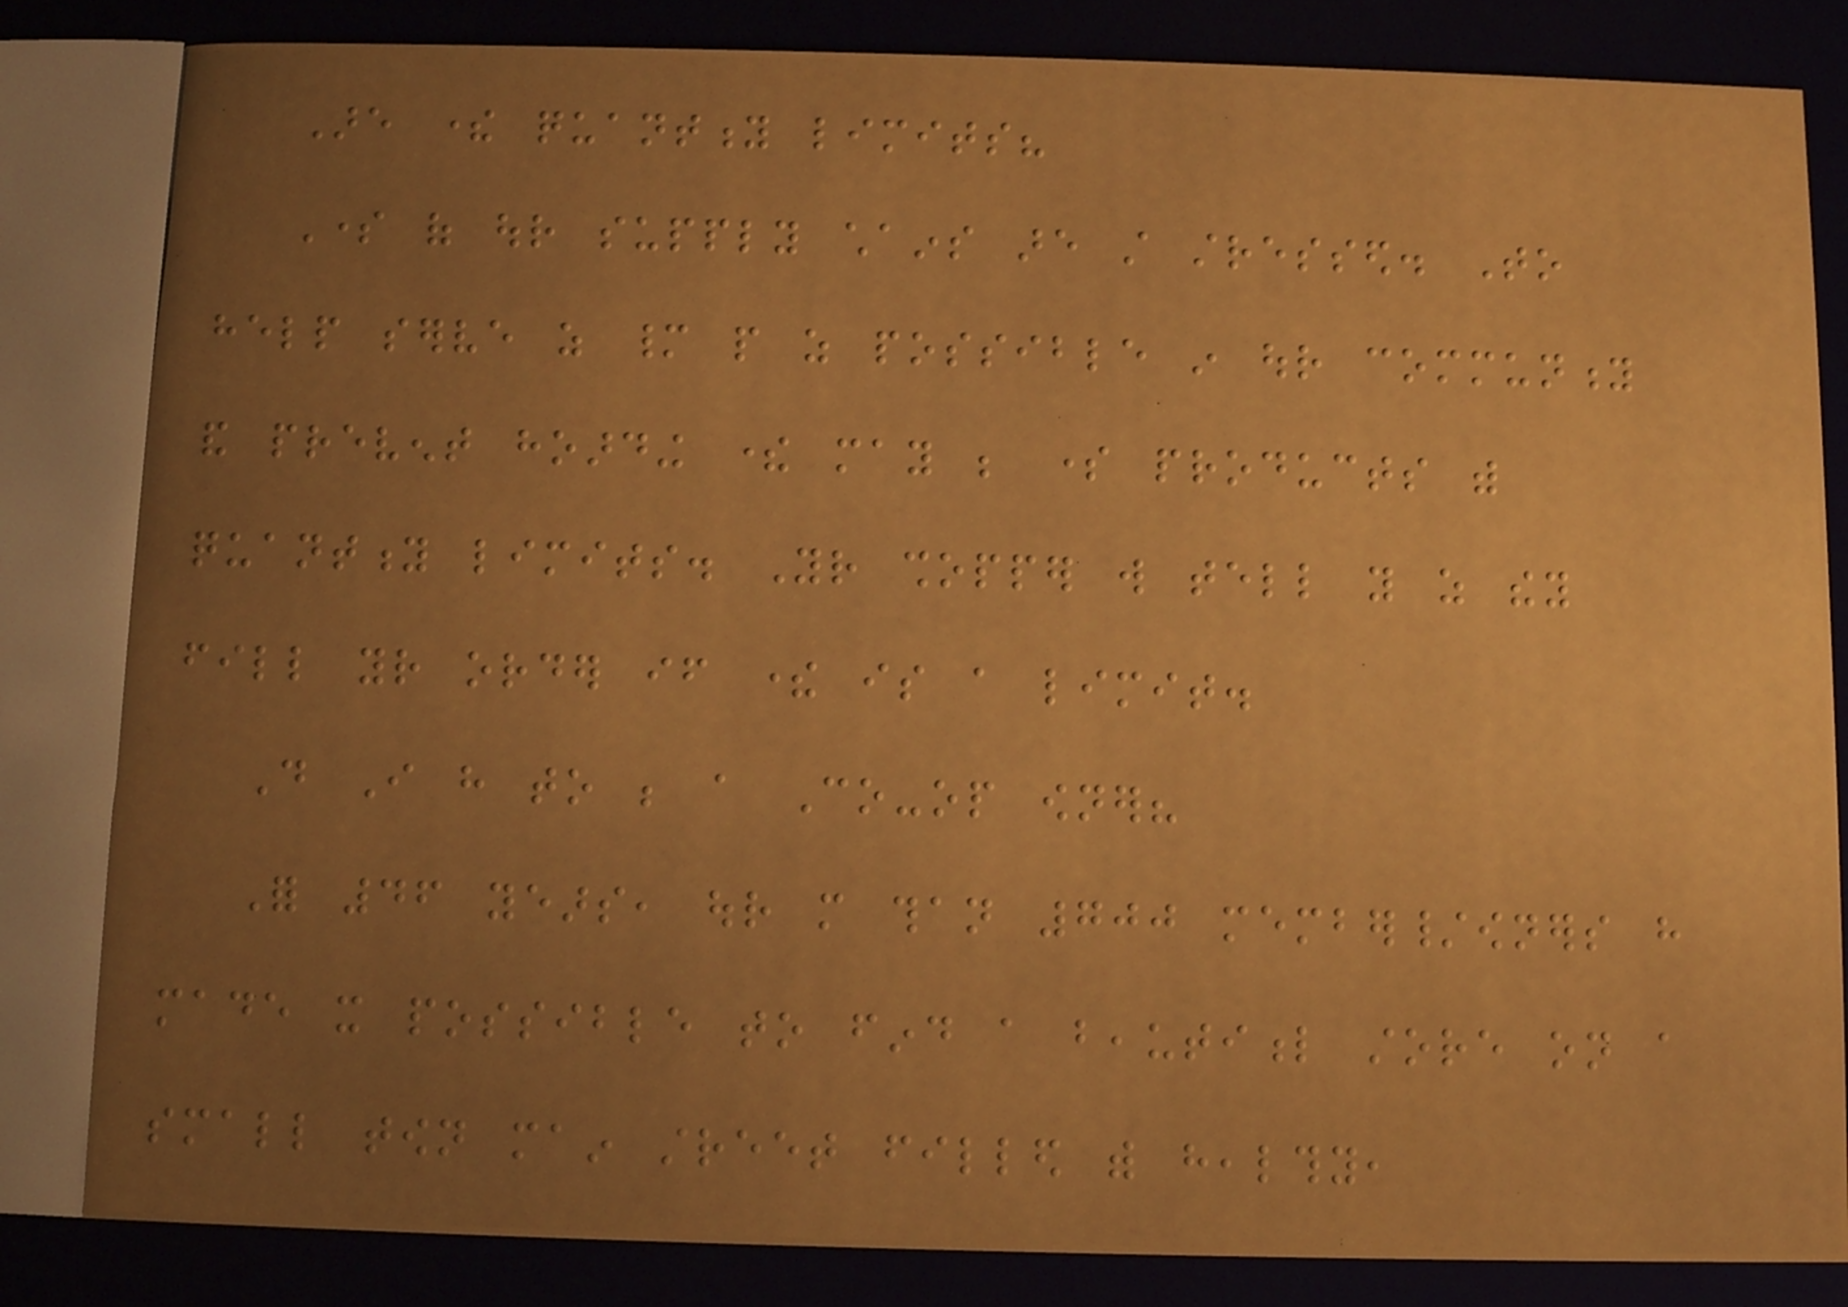Are there quantity limits?
Some of our supply chains are still stressed. To
help serve as many people as possible in our community
and prevent hoarding there may be some products with
quantity limits. Your shopper will tell you as they
fill your order if there is a limit.
Do I have to be a Co-op owner?
For 46 years, our more than 700 member/owners have
made it possible to find a beautiful store on a
small town main street filled with healthy,
